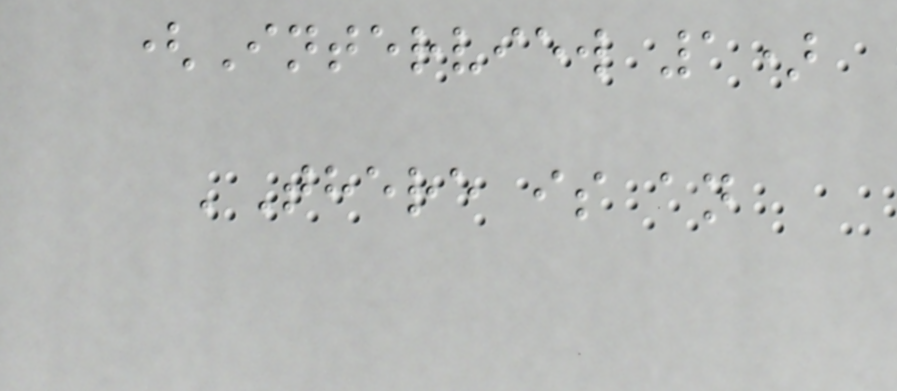(Interview 1)
'There is an
